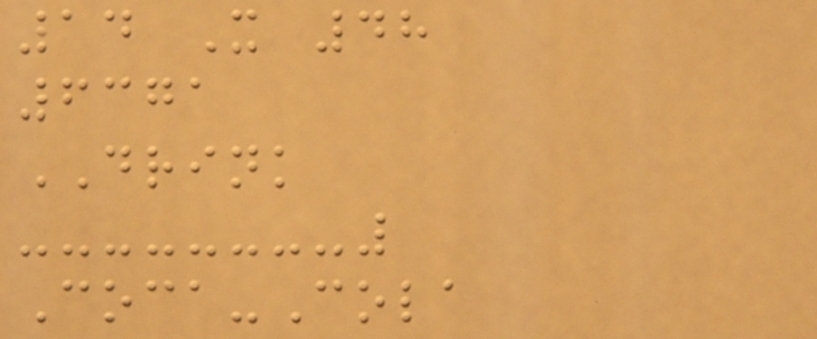14 X 48
6371
DRINK
Coca-Cola
